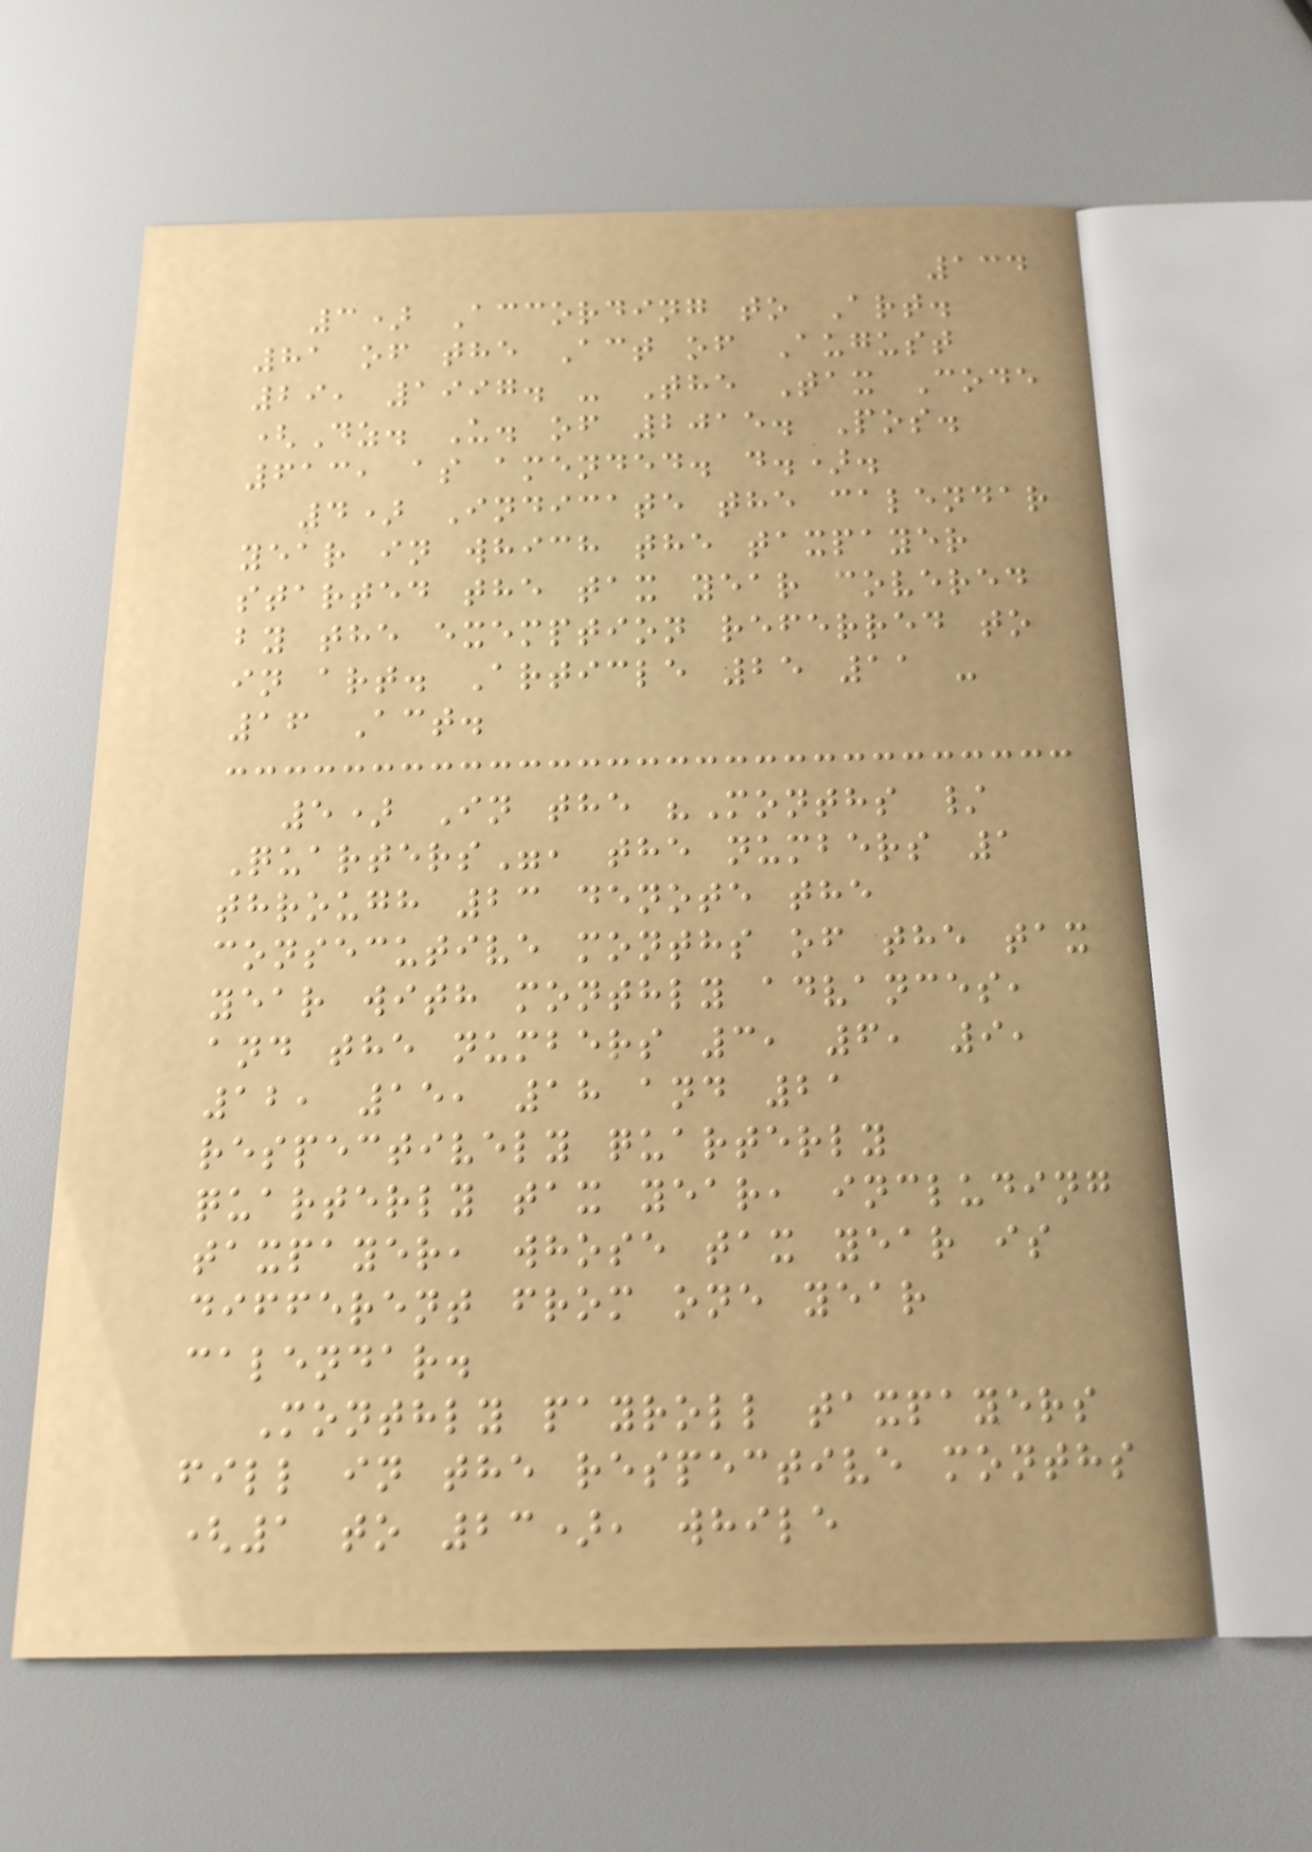134
3) According to Art.
81 of the Act of August
29, 1997. - The Tax Code
(Dz. U. of 2015. Pos.
613, as amended. d.).
4) Indicate the calendar
year in which the taxpayer
started the tax year covered
by the exemption referred to
in art. Article 25 11 -
16 Act.
5) In the "Months /
Quarters", the numbers 1
through 23 denote the
consecutive months of the tax
year with monthly advances,
and the numbers 3, 6, 9,
12, 15, 18 and 21
respectively quarterly
quarterly tax year, including
taxpayer, whose tax year is
different from one year
calendar.
Monthly payroll taxpayers
fill in the respective months
(1 to 23), while
